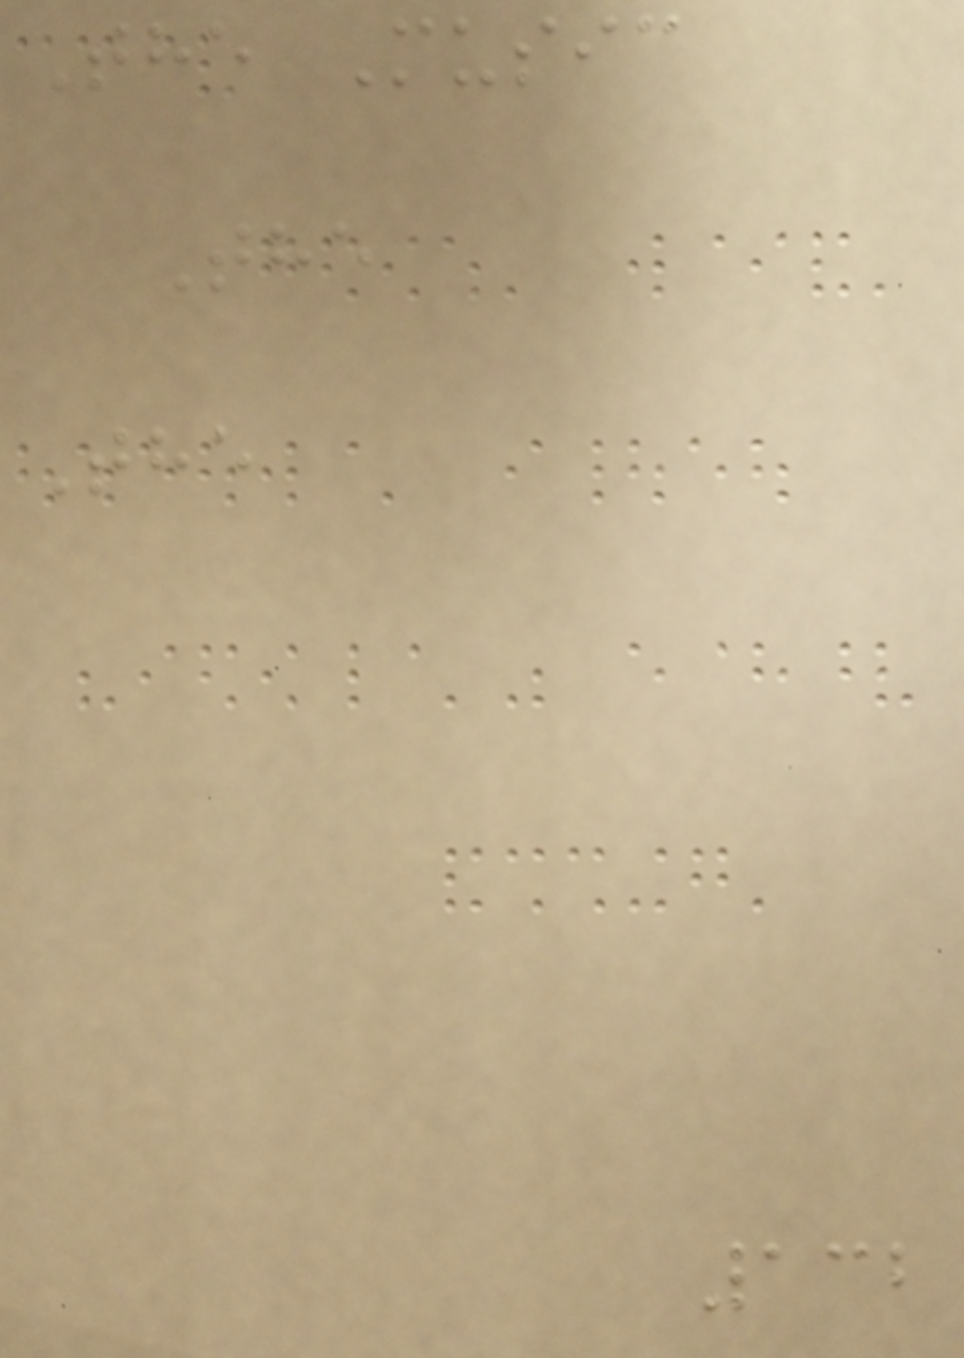The Music
The
The
132
